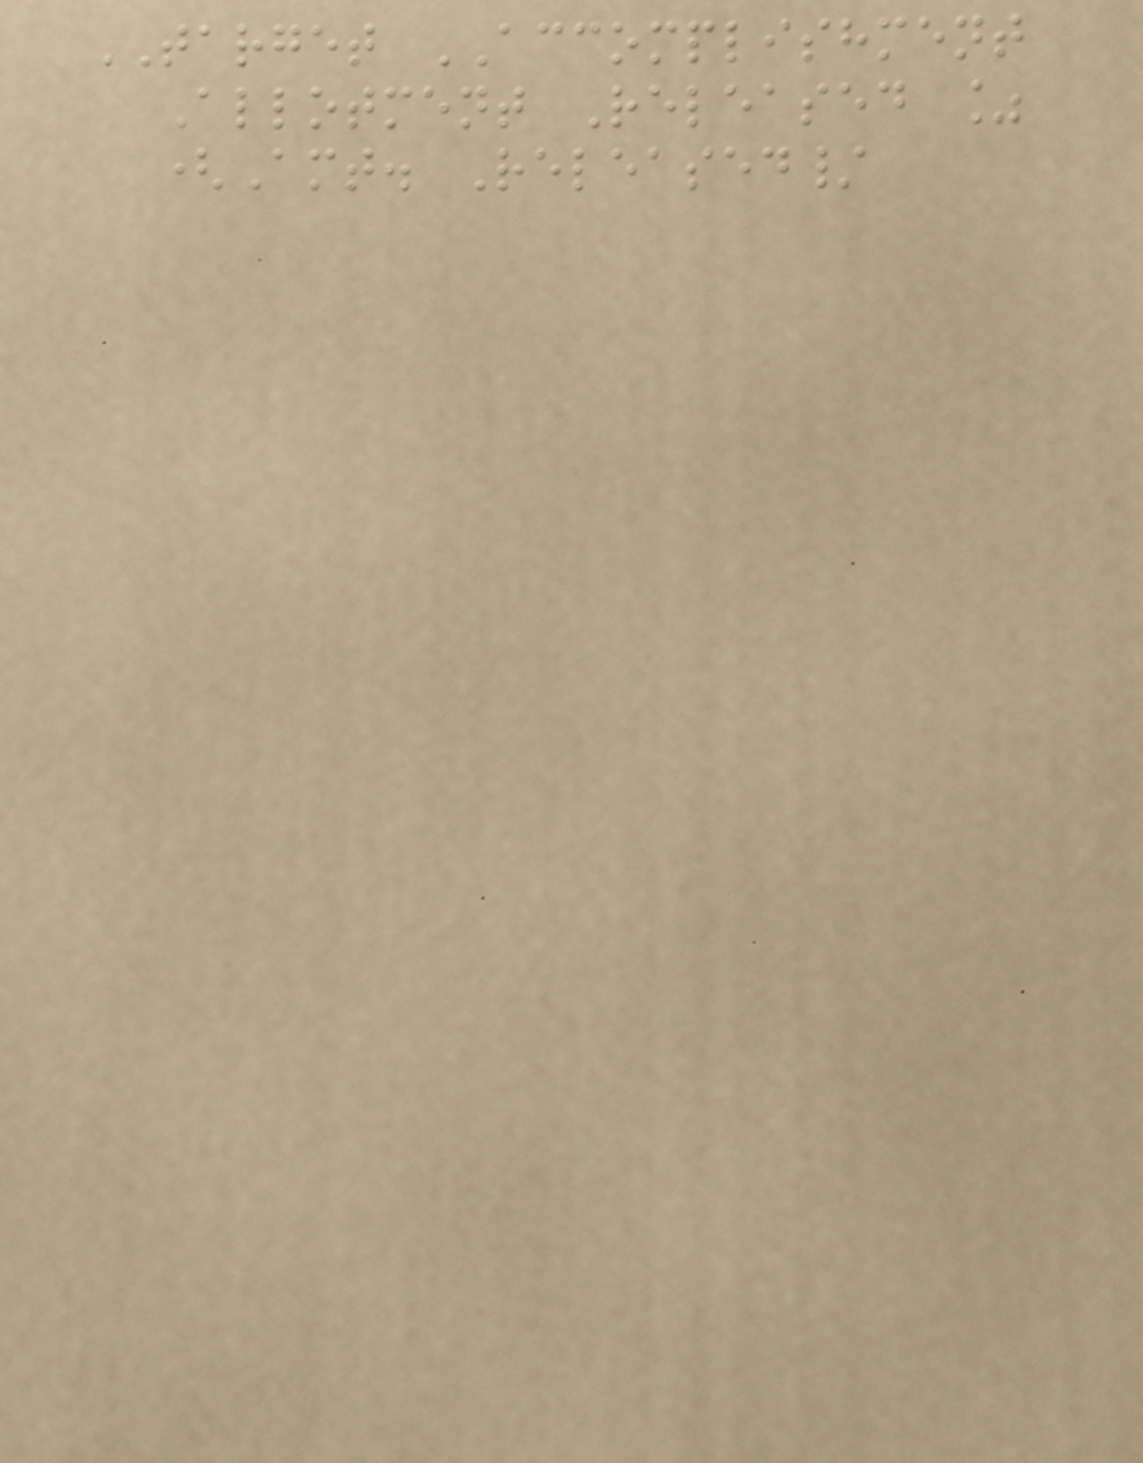TARGET ACCOMPLISHMENT
Allotment Released %
(Amt. Released/
